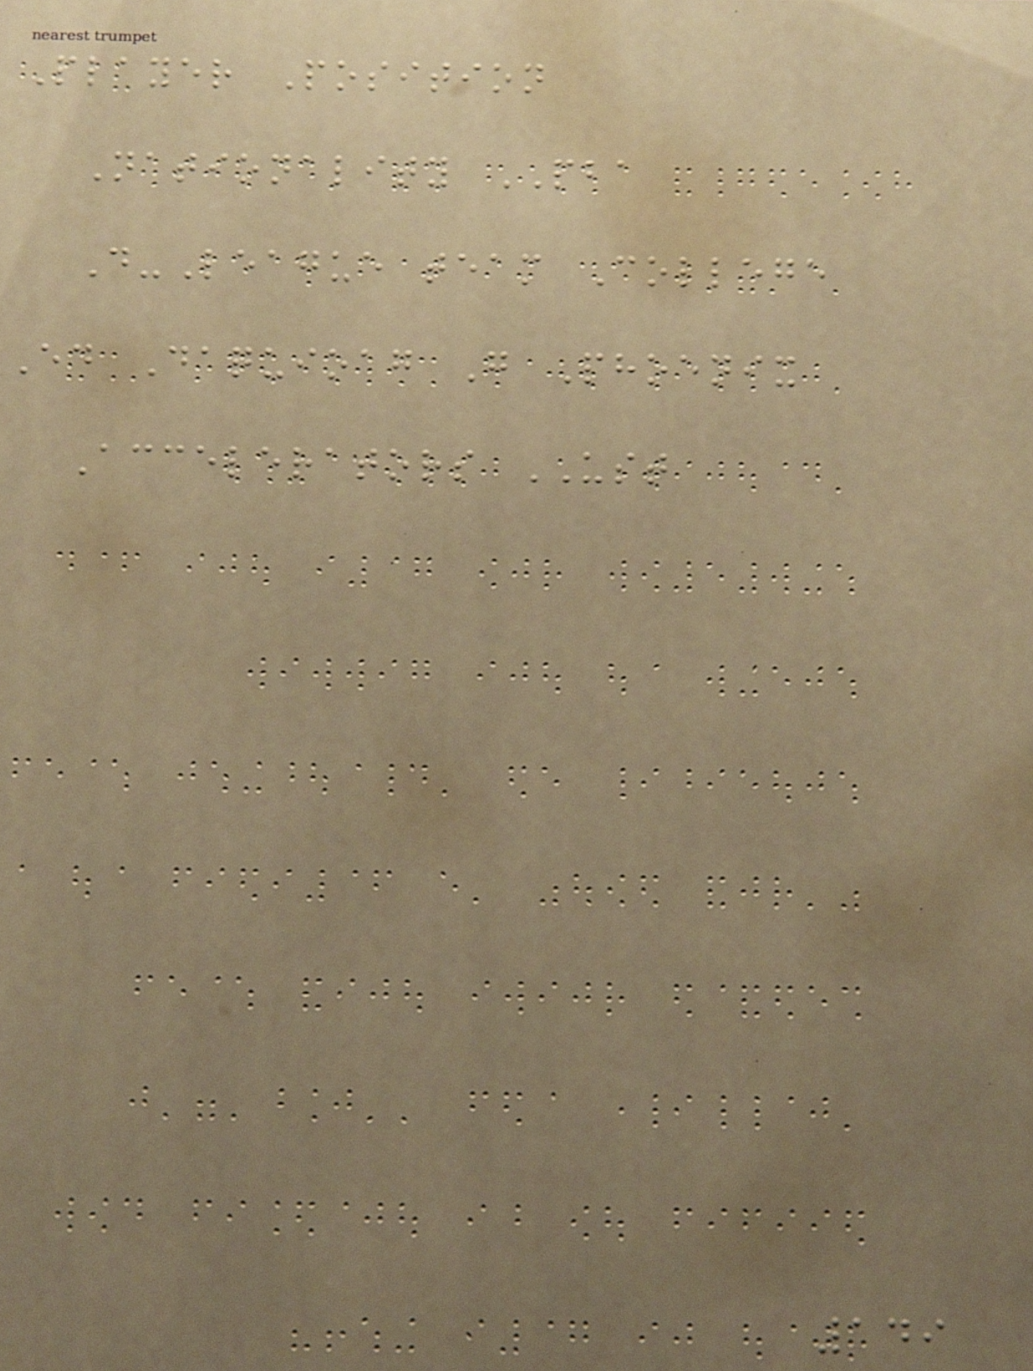Player Position
Nationality PBA
D-League team College
Ed Daquioag G Phoenix
Accelerators UST
149
